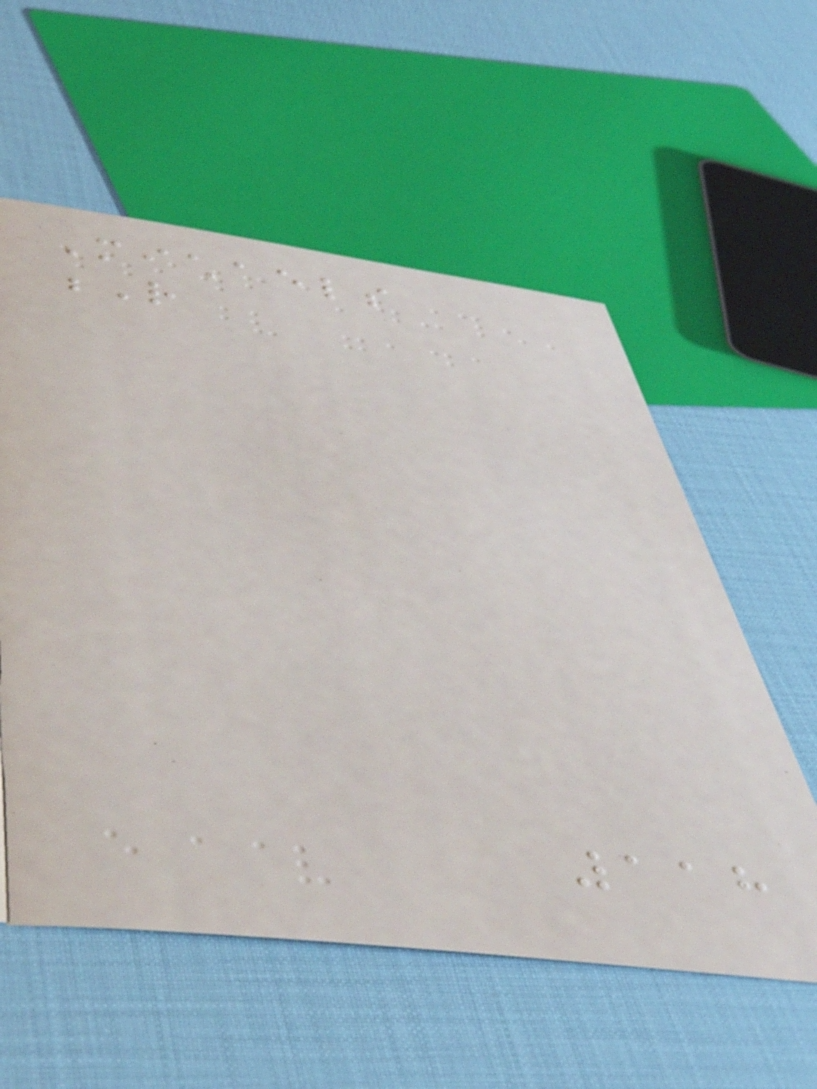Michaels
R
118
